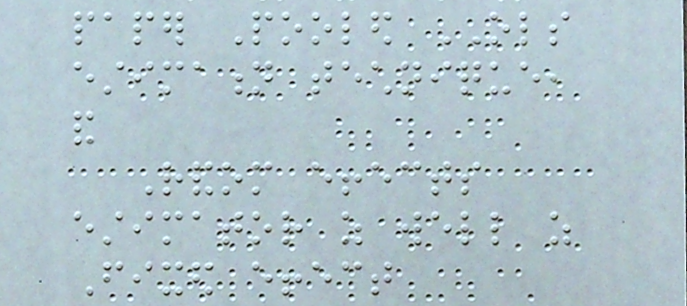paper Pooled OLS
estimation technique,
and
Random effects
estimator as well as
Fixed effect
